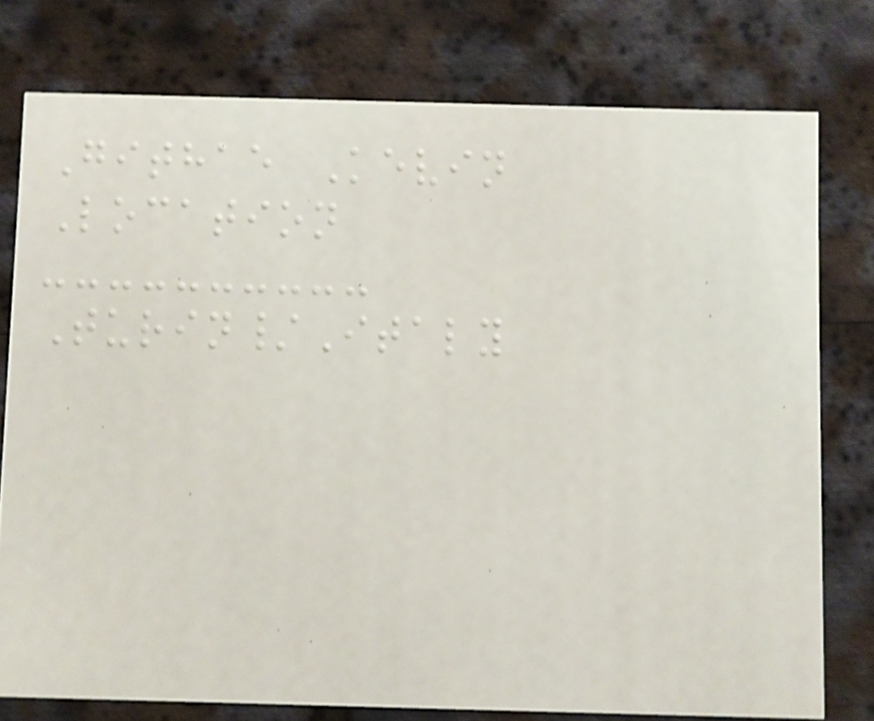Githae Kevin
Location
Turin/Italy
